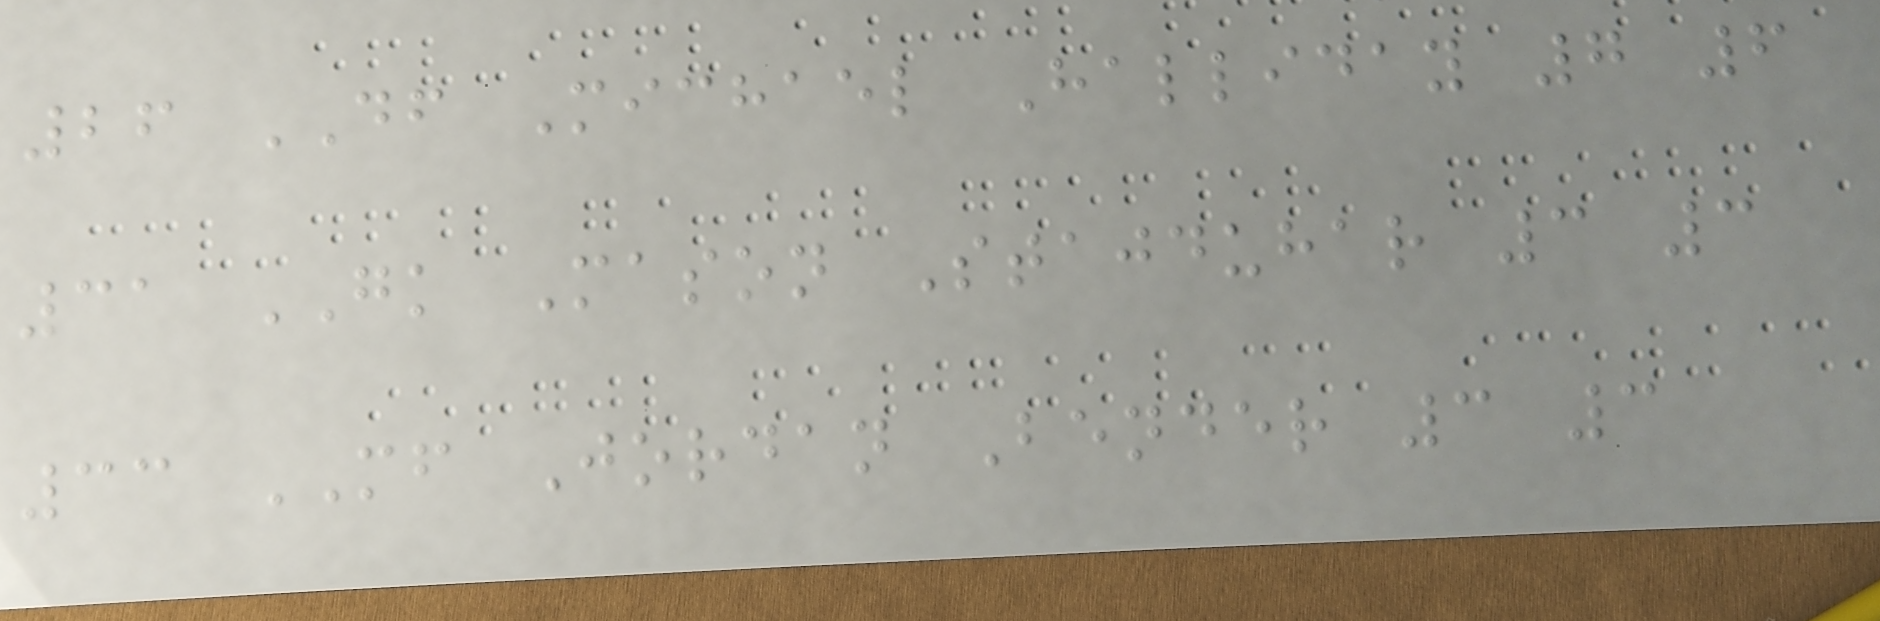26 DF Michael Halliday 7 6
31 GK Mason Stajduhar 3 3
33 MF Jordan Bender 3 3
